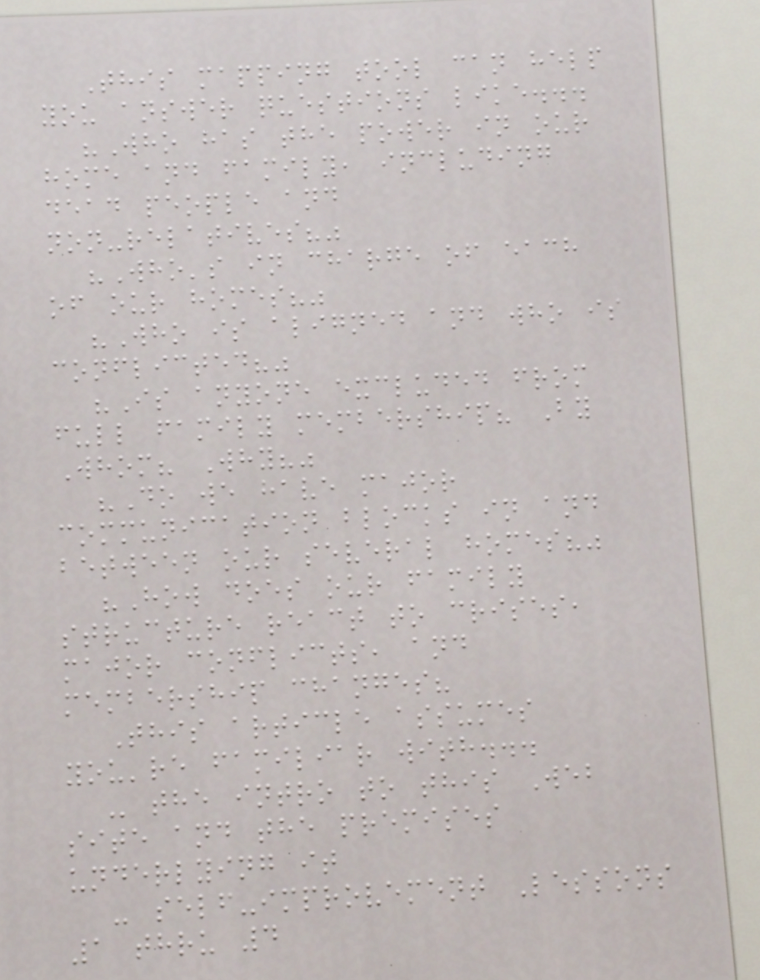This mapping tool can help
you answer questions like...
"Who has the power in our
home and family, including
dead people and
non-relatives?"
"Who's in charge of each
of our homes?"
"Who is aligned and who is
conflicted?"
"Is anyone excluded from
full family membership? By
Whom? Why?"
"Do we have major
communication blocks in and
between our several homes?"
"How does our family
structure react to crises,
major conflicts, and
membership changes?
This article assumes
you're familiar with...
- the intro to this Web
site and the premises
underlying it
- self-improvement Lessons
1 thru 4
